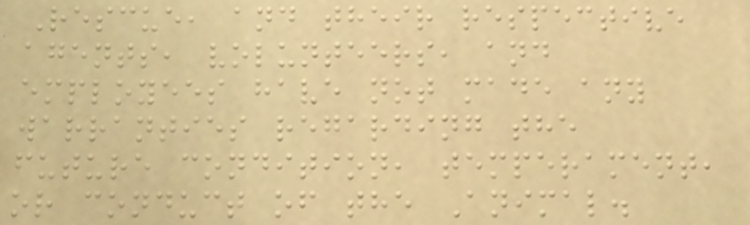Rescue, and their respective
agents, volunteers, and
employees have not made any
warranties regarding the
future condition, temperament,
or conduct of the Animal.
